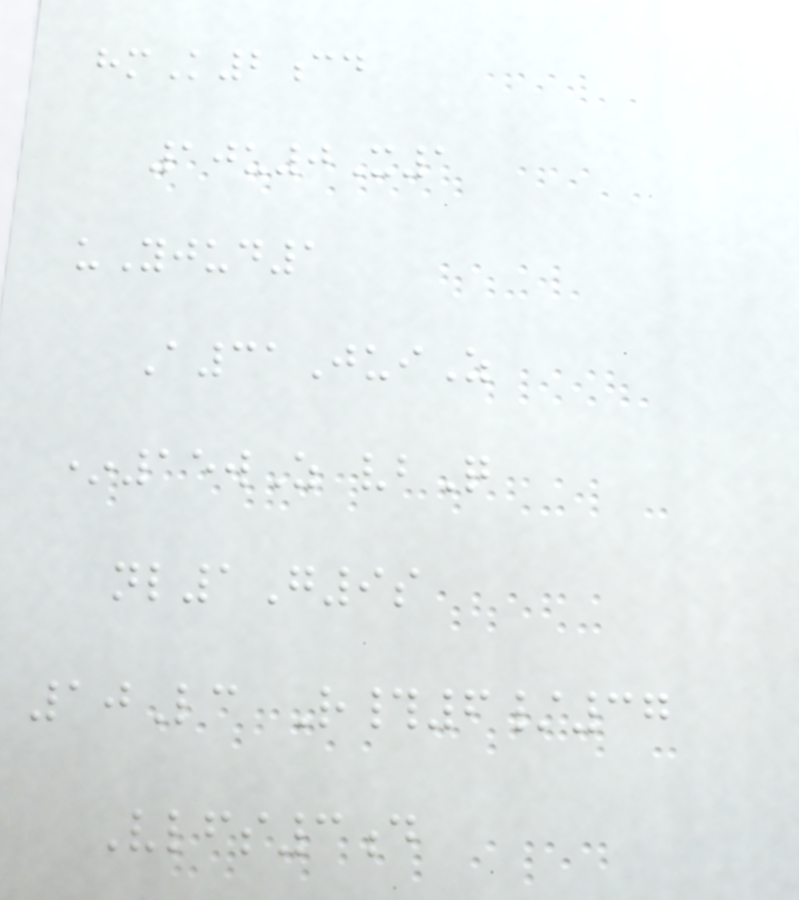hmK2cd
10u0X1
uYjud1
A31JuiZ
*15wZ vbQ
nl1G9s
10Lc R#6/37
Vlfs3d
